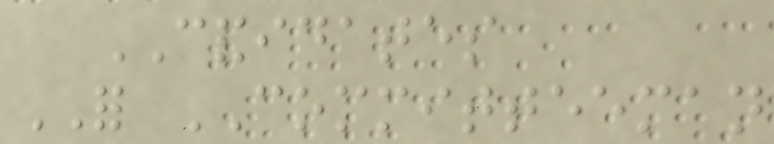CANDIDATES
FOR COMMITTEEMAN
